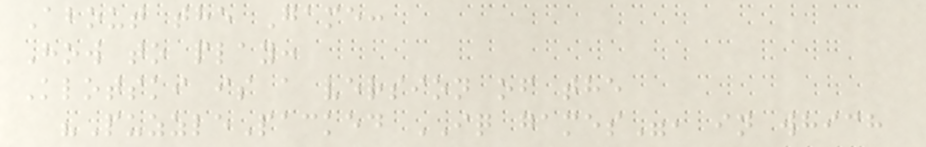About the Game:
How to play:
Klotski is a version of the
"PuzzlePacked IQ games", in which
